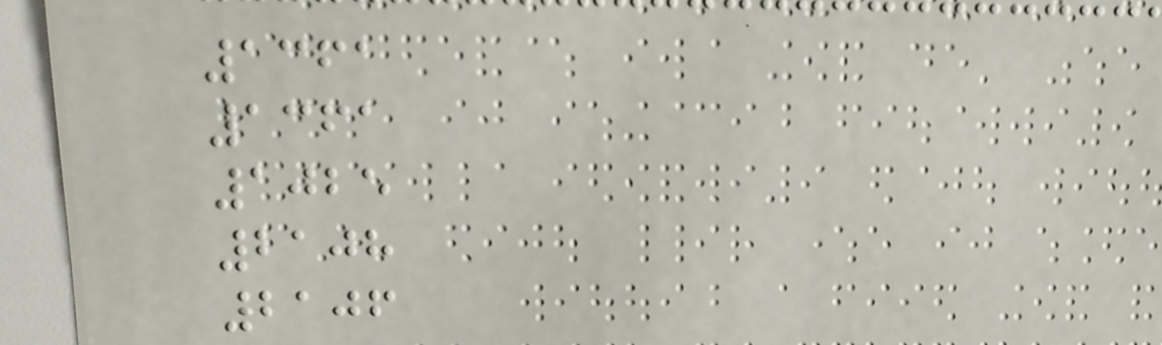1361
1361
1025
2108
2106
